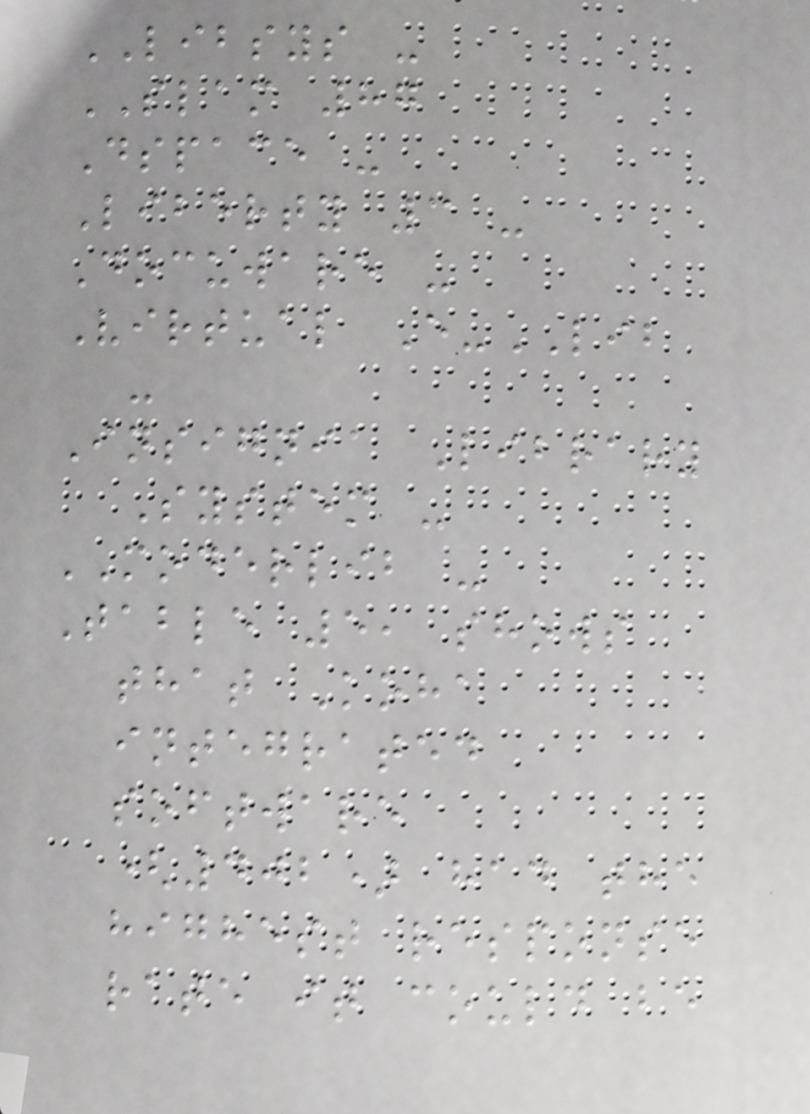LIBSYS -
SLAM 87
Dspace -
Liberty 3 -
Docuware -
Virtual E-LIB
-
Insignia Library
System -
MODERLIB -
Table 5, shows
that Koha
integrated
software
(402) had the
highest response
rate it could be
